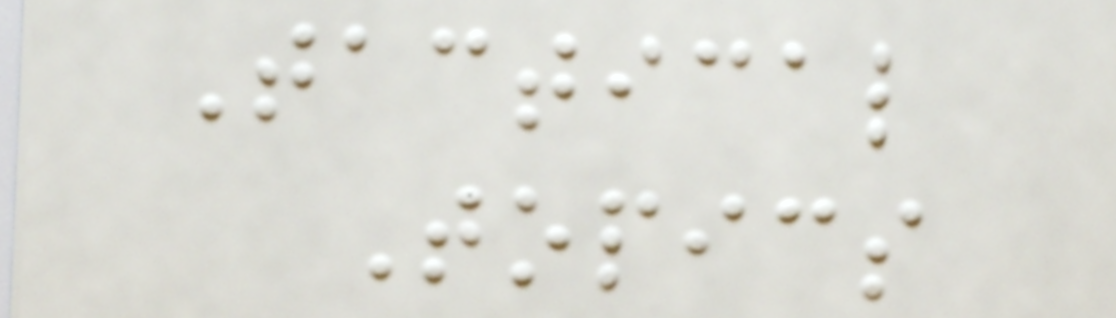Tactical
Topics
